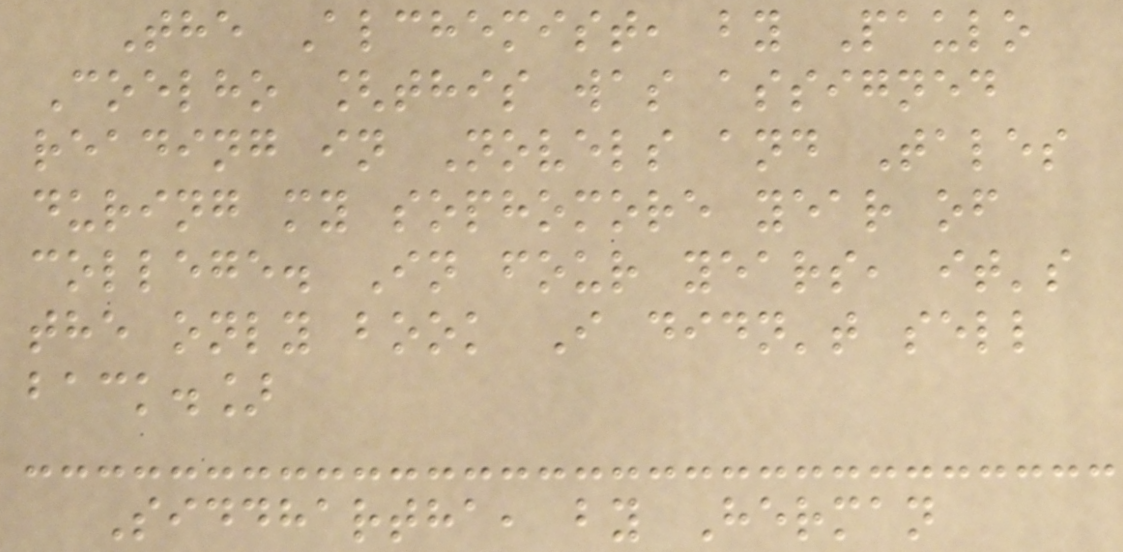The Alchemist, by Paulo
Coelho [this was assigned
reading in Novels and Tales
during my sophomore year of
college. In four years, it's
the only book I didn't sell
back.]
Siddhartha, by Herman
